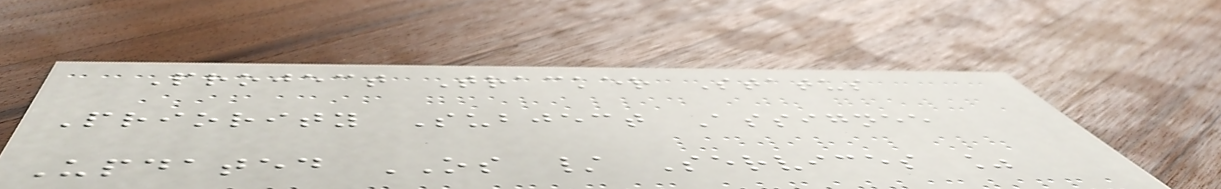Project Tracker Status
Priority Subject Assignee
Updated OS / Services %
